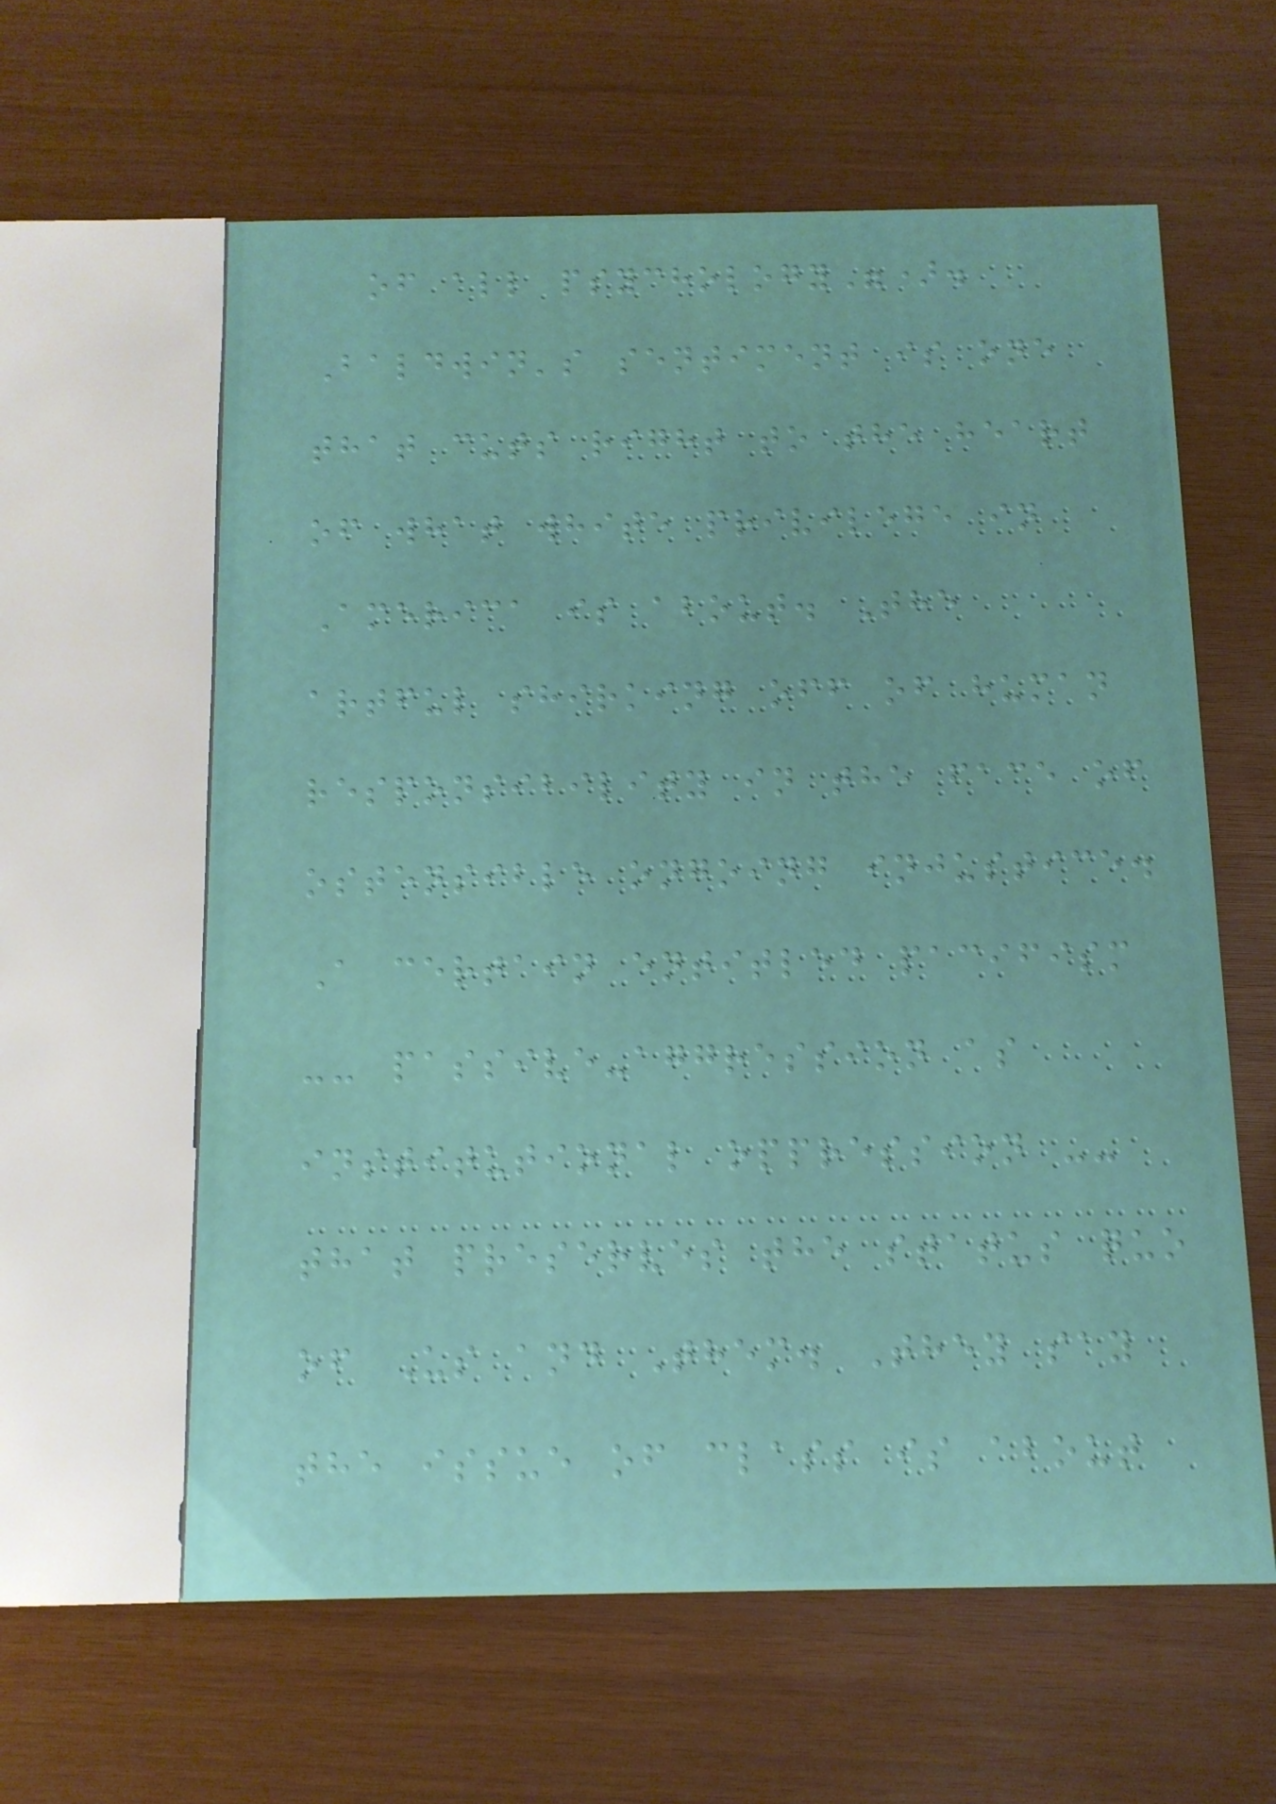of all psychology").
Baldwin's sentiment is one
that cuts right to the heart
of what white privilege in
America is about. The
artful shirking off of human
responsibility in the face of
ostensible ongoing injustice.
A certain entitled pacifism
-- passive-aggression as
institutional oppression --
that preserves the status quo
of Us and Them. They say
the issue of class is about
